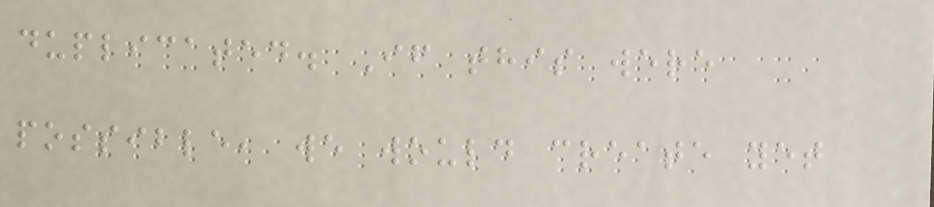duplicated. If this were
possible, we would create yet
